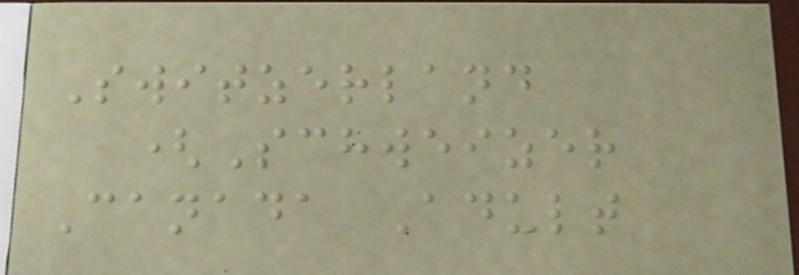Switzerland
(Schweizer
Canada Adult
